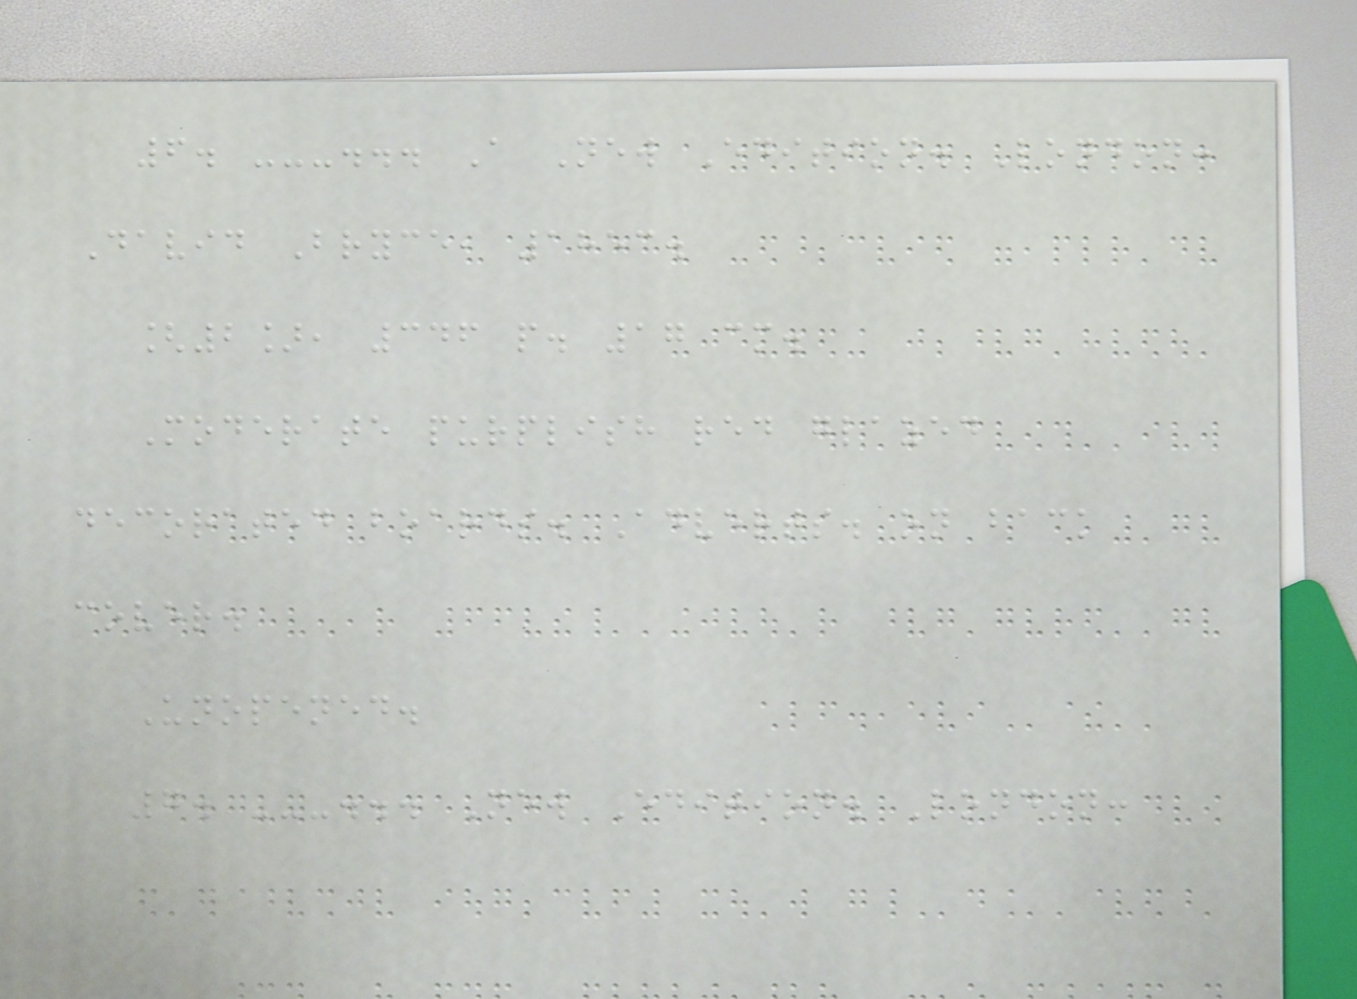6. ---... A New Edition. London:
David Bryce, 1853.
[2], 346 p. 17 cm.
Moderate purplish red glazed
decorated boards. Adverts. on back
cover.
Unopened.
7. ---... New Edition. London:
